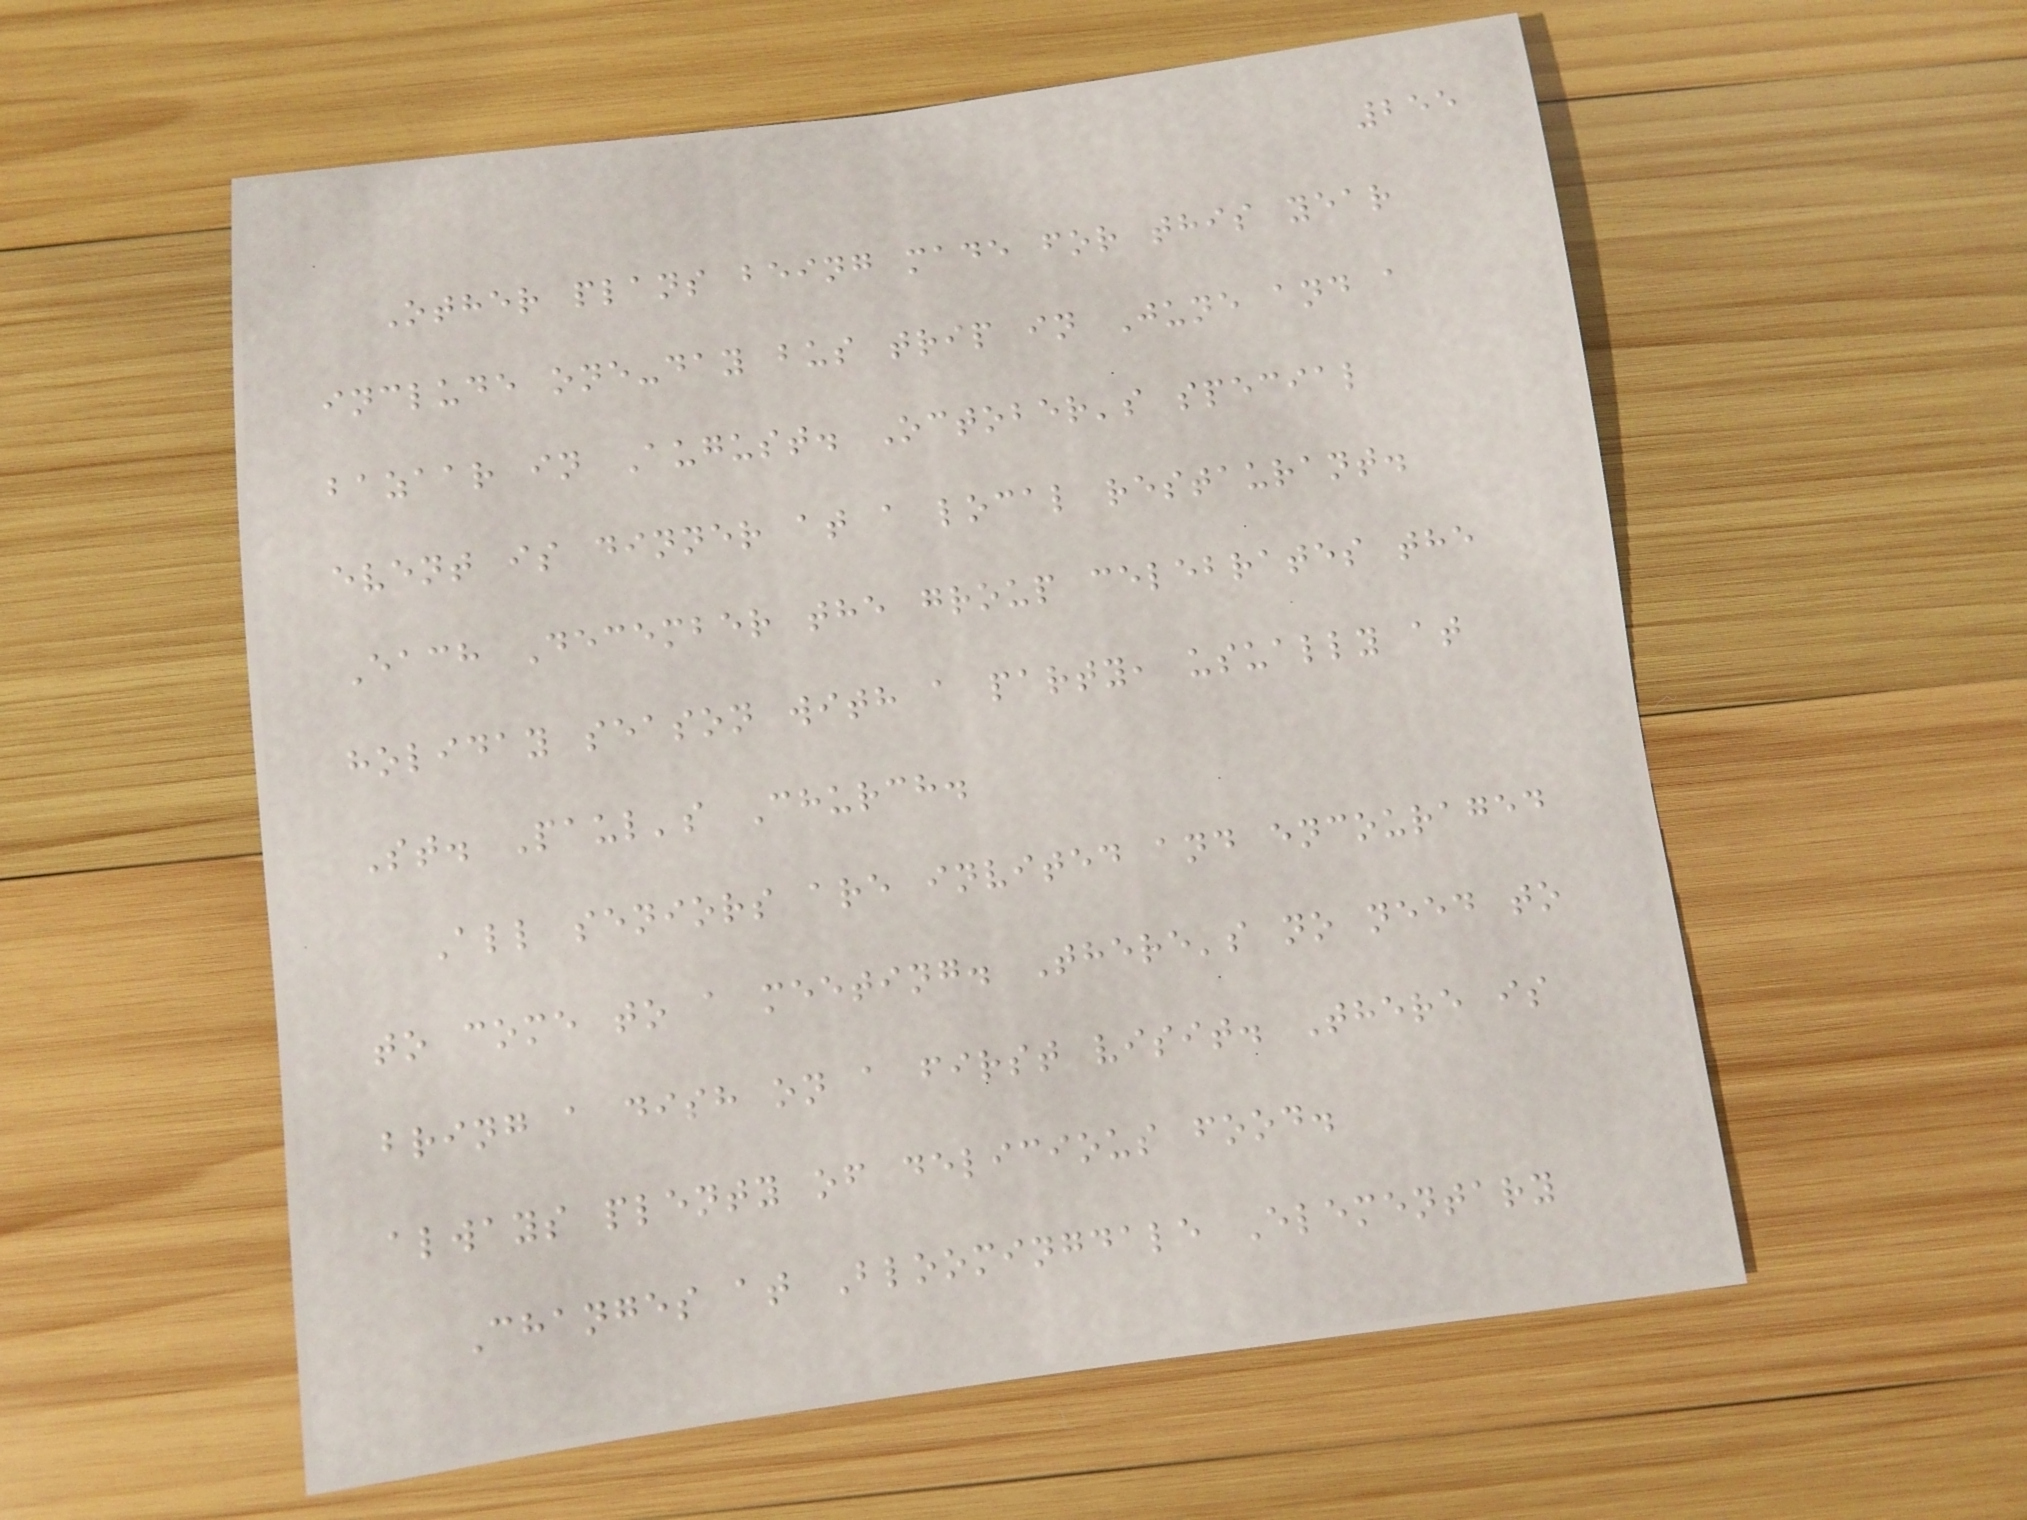255
Other plans being made for this year
include one-day bus trip in June and a
bazaar in August. October's special
event is dinner at a local restaurant.
Each December the group celebrates the
holiday season with a party, usually at
St. Paul's Church.
All seniors are invited and encouraged
to come to a meeting. There's no need to
bring a dish on a first visit. There is
always plenty of delicious food.
Changes at Bloomingdale Elementary
